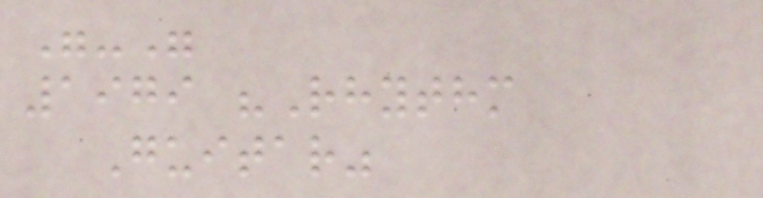"-"
1979 "Rhythm
Guitar"
